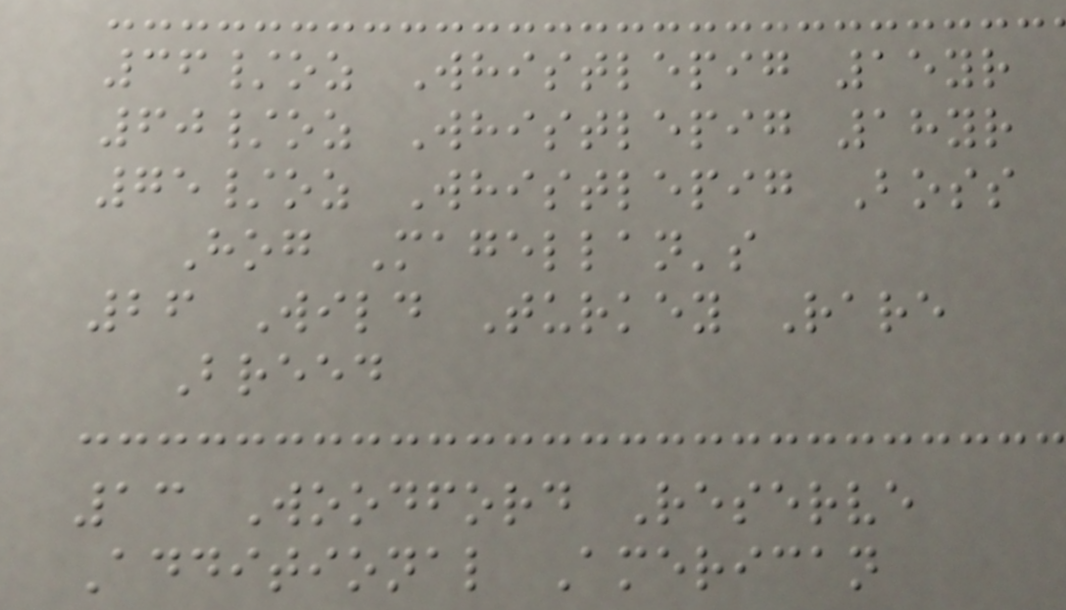36/oz Whistlepig 15yr
60/oz Whistlepig 18yr
75/oz Whistlepig Boss
Hog Magellan's
26 Wild Turkey Rare
Breed
13 Woodford Reserve
Additional American
